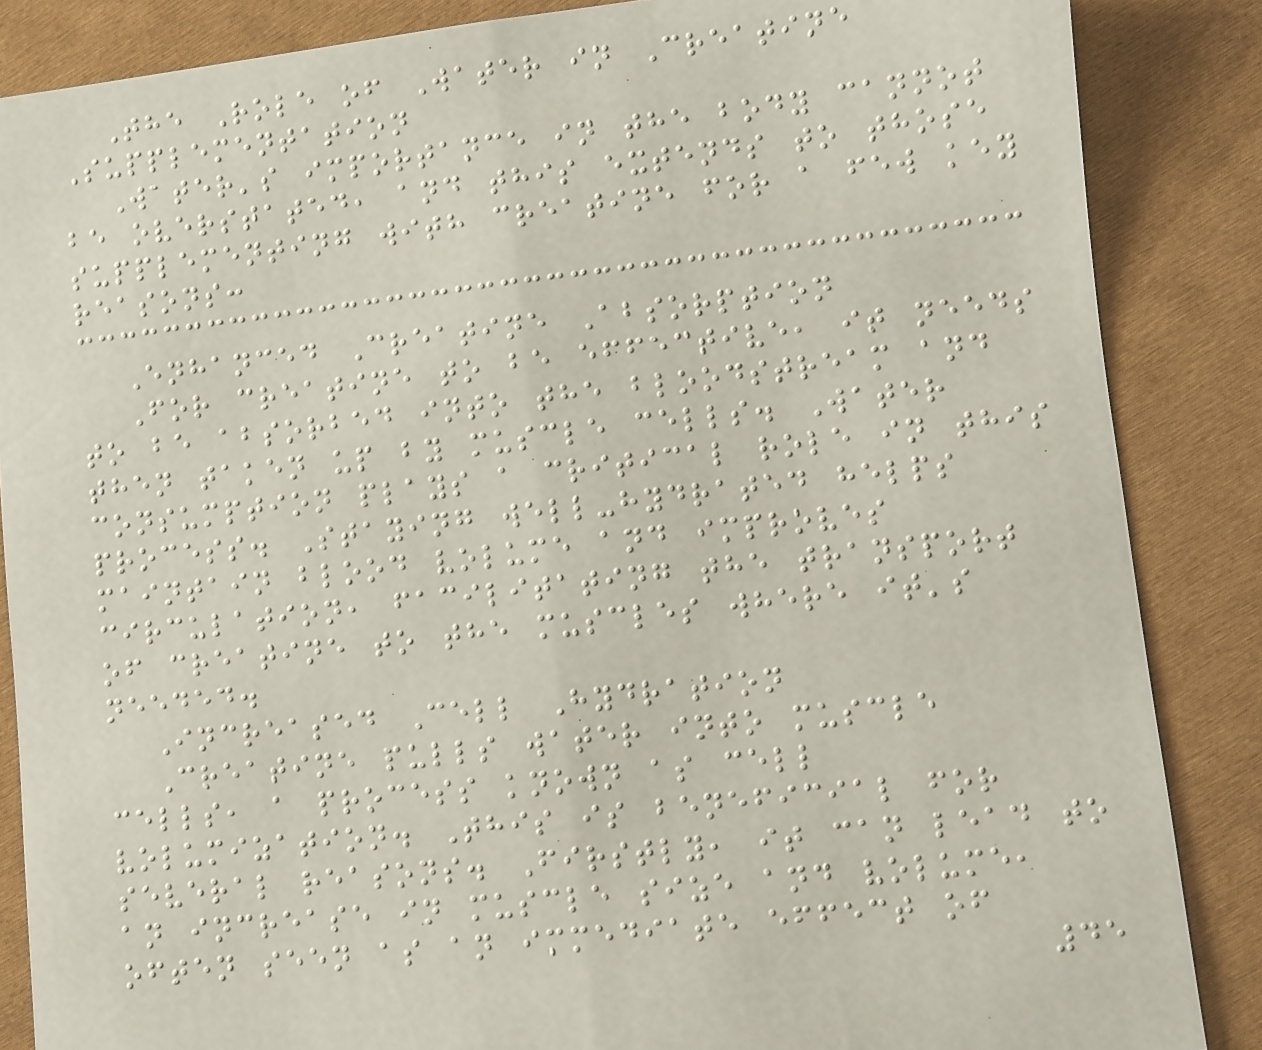The Role of Water in Creatine
Supplementation
Water's importance in the body cannot
be overstated, and this extends to those
supplementing with creatine for a few key
reasons:
Enhanced Creatine Absorption
For creatine to be effective, it needs
to be absorbed into the bloodstream and
then taken up by muscle cells. Water
consumption plays a critical role in this
process. Staying well-hydrated helps
maintain blood volume and improves
circulation, facilitating the transport
of creatine to the muscles where it's
needed.
Increased Cell Hydration
Creatine pulls water into muscle
cells, a process known as cell
volumization. This is beneficial for
several reasons. Firstly, it can lead to
an increase in muscle size and volume,
often seen as an immediate effect of
45
